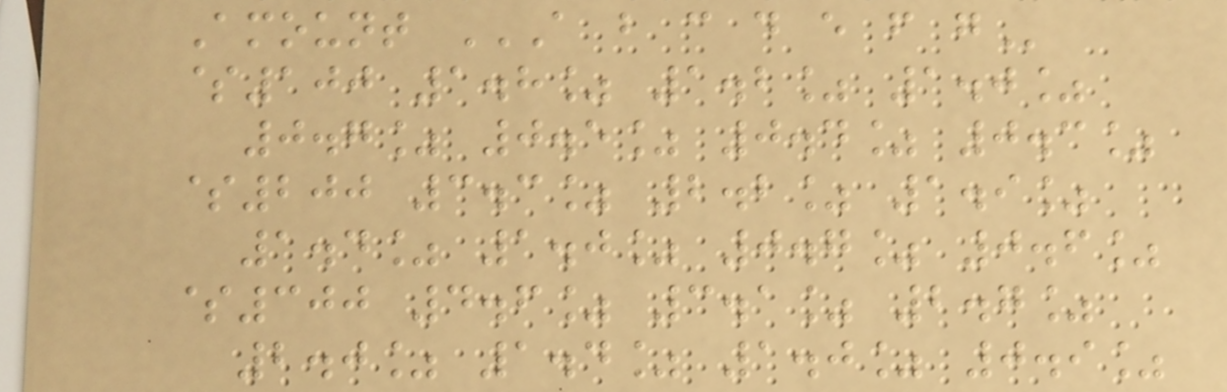Amount A B C D E F G
$100 1.8% 1.2% 1.0%
0.7% 0.5% 0.4% 0.3%
$200 3.3% 2.2% 1.9%
1.4% 1.0% 0.7% 0.6%
$300 4.6% 3.1% 2.7%
2.0% 1.4% 1.0% 0.9%
